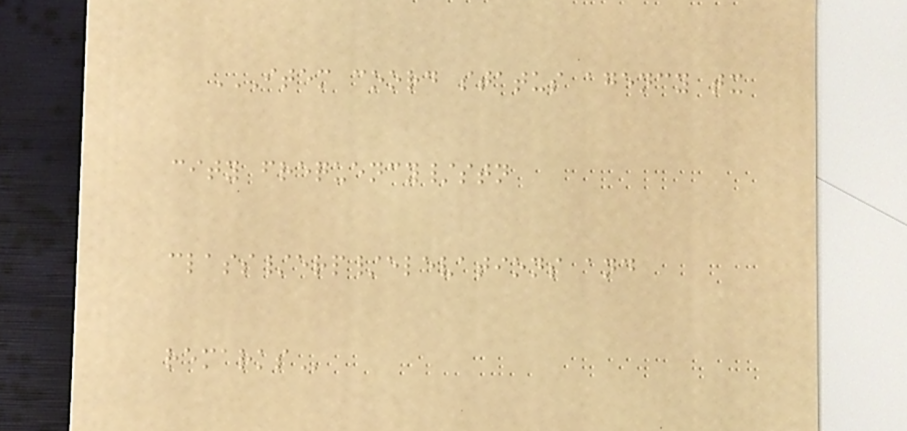ITEM COORD STATUS AGENCY TX
CITY FREQUENCY/STN
CLASS/ERP/ELEVATIONS AND
REMARKS
